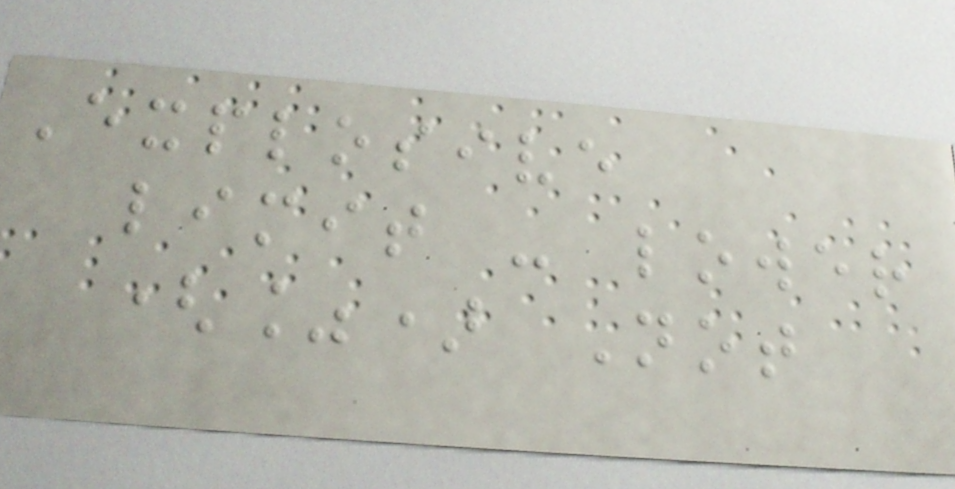Explosive
limit - lower
(%) Not
